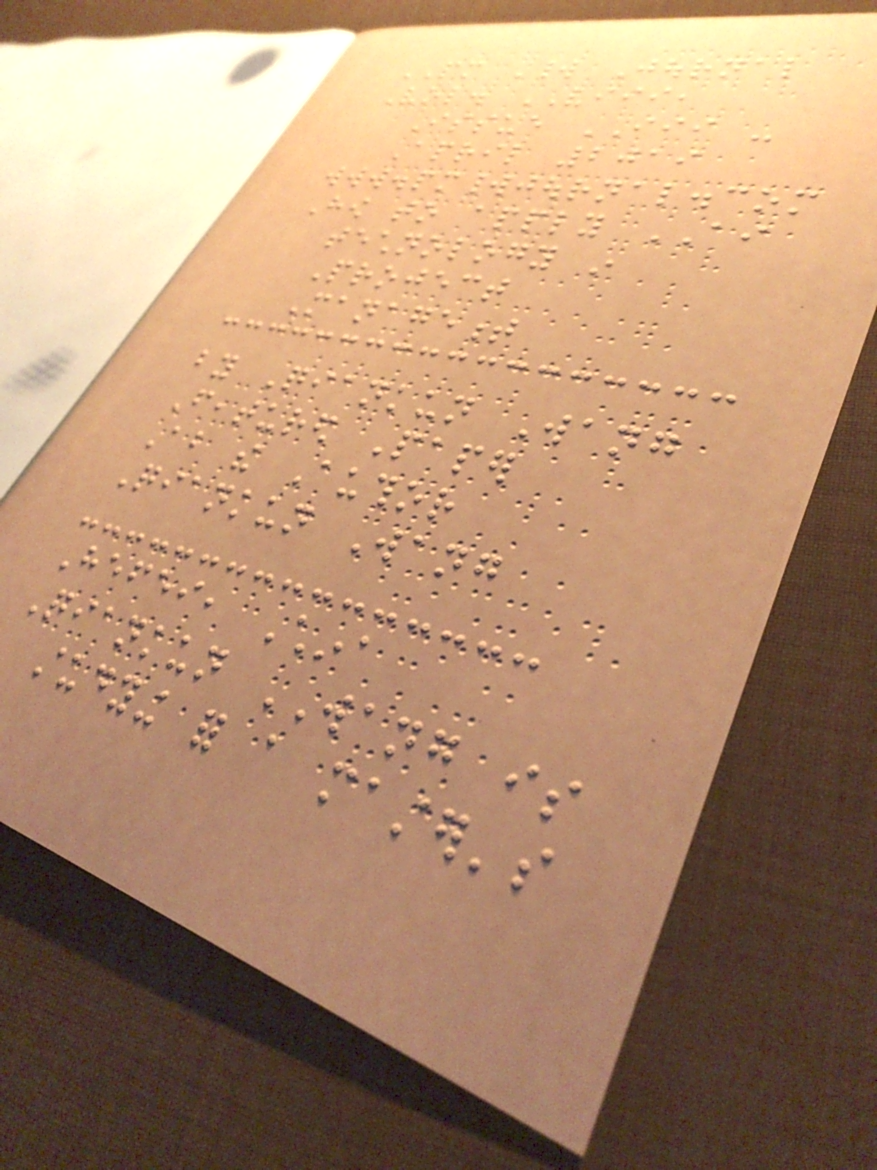PM World Journal
Vol. VIII,
Issue III -
April 2019
www.pmworldjournal.com
How to apply AI
technology in
Project
Management
by Qiankun Wang
Featured Paper
About the Author
Qiankun Wang
Hefei, China
Qiankun WANG is
studying for a master's
